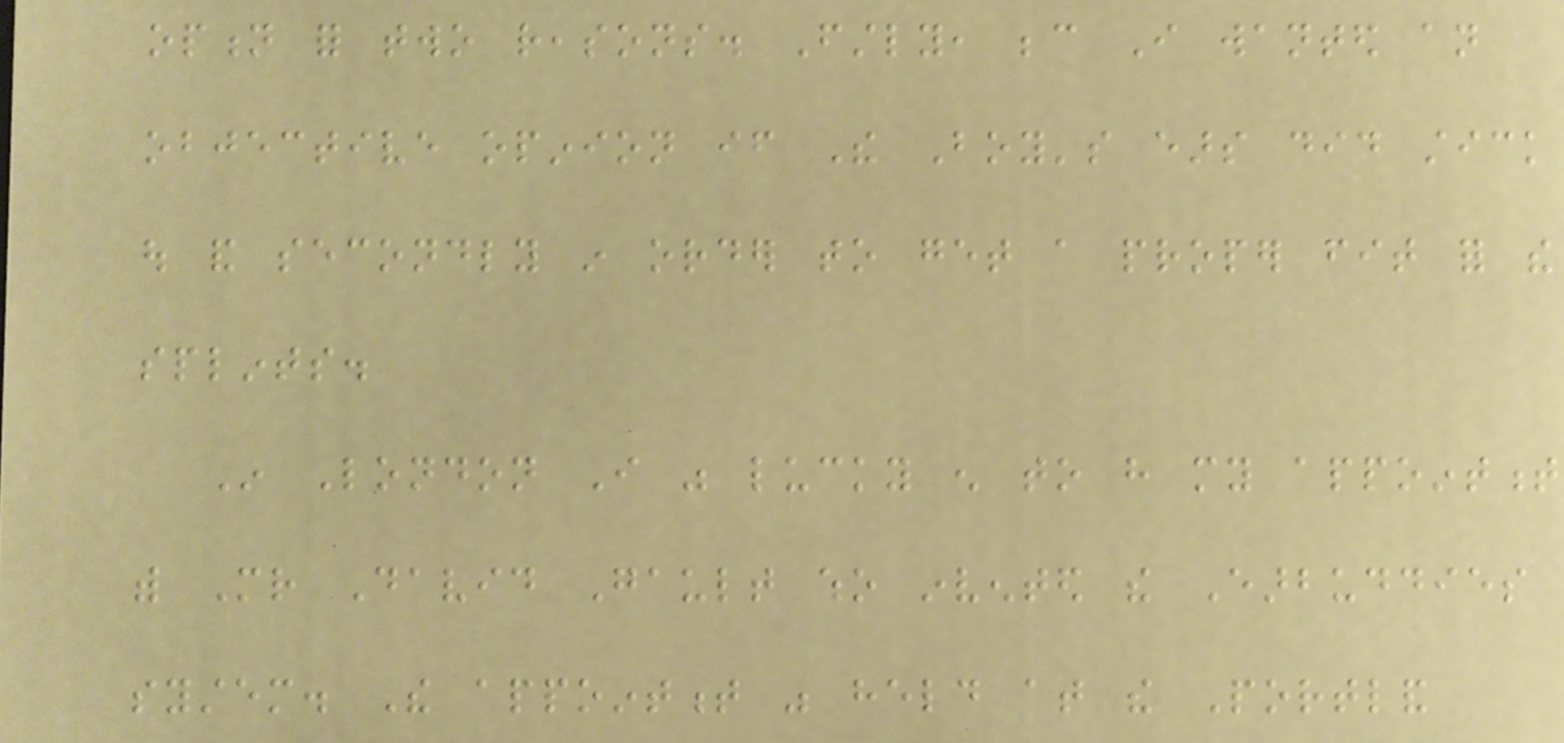option for two reasons. Firstly, because I wanted an
objective opinion if The Boy's ears did stick
out and secondly in order to get a proper fit for the
splints.
In London I was lucky enough to have my appointment
with Mr David Gault who invented the Earbuddies
system. The appointment was held at the Portland
